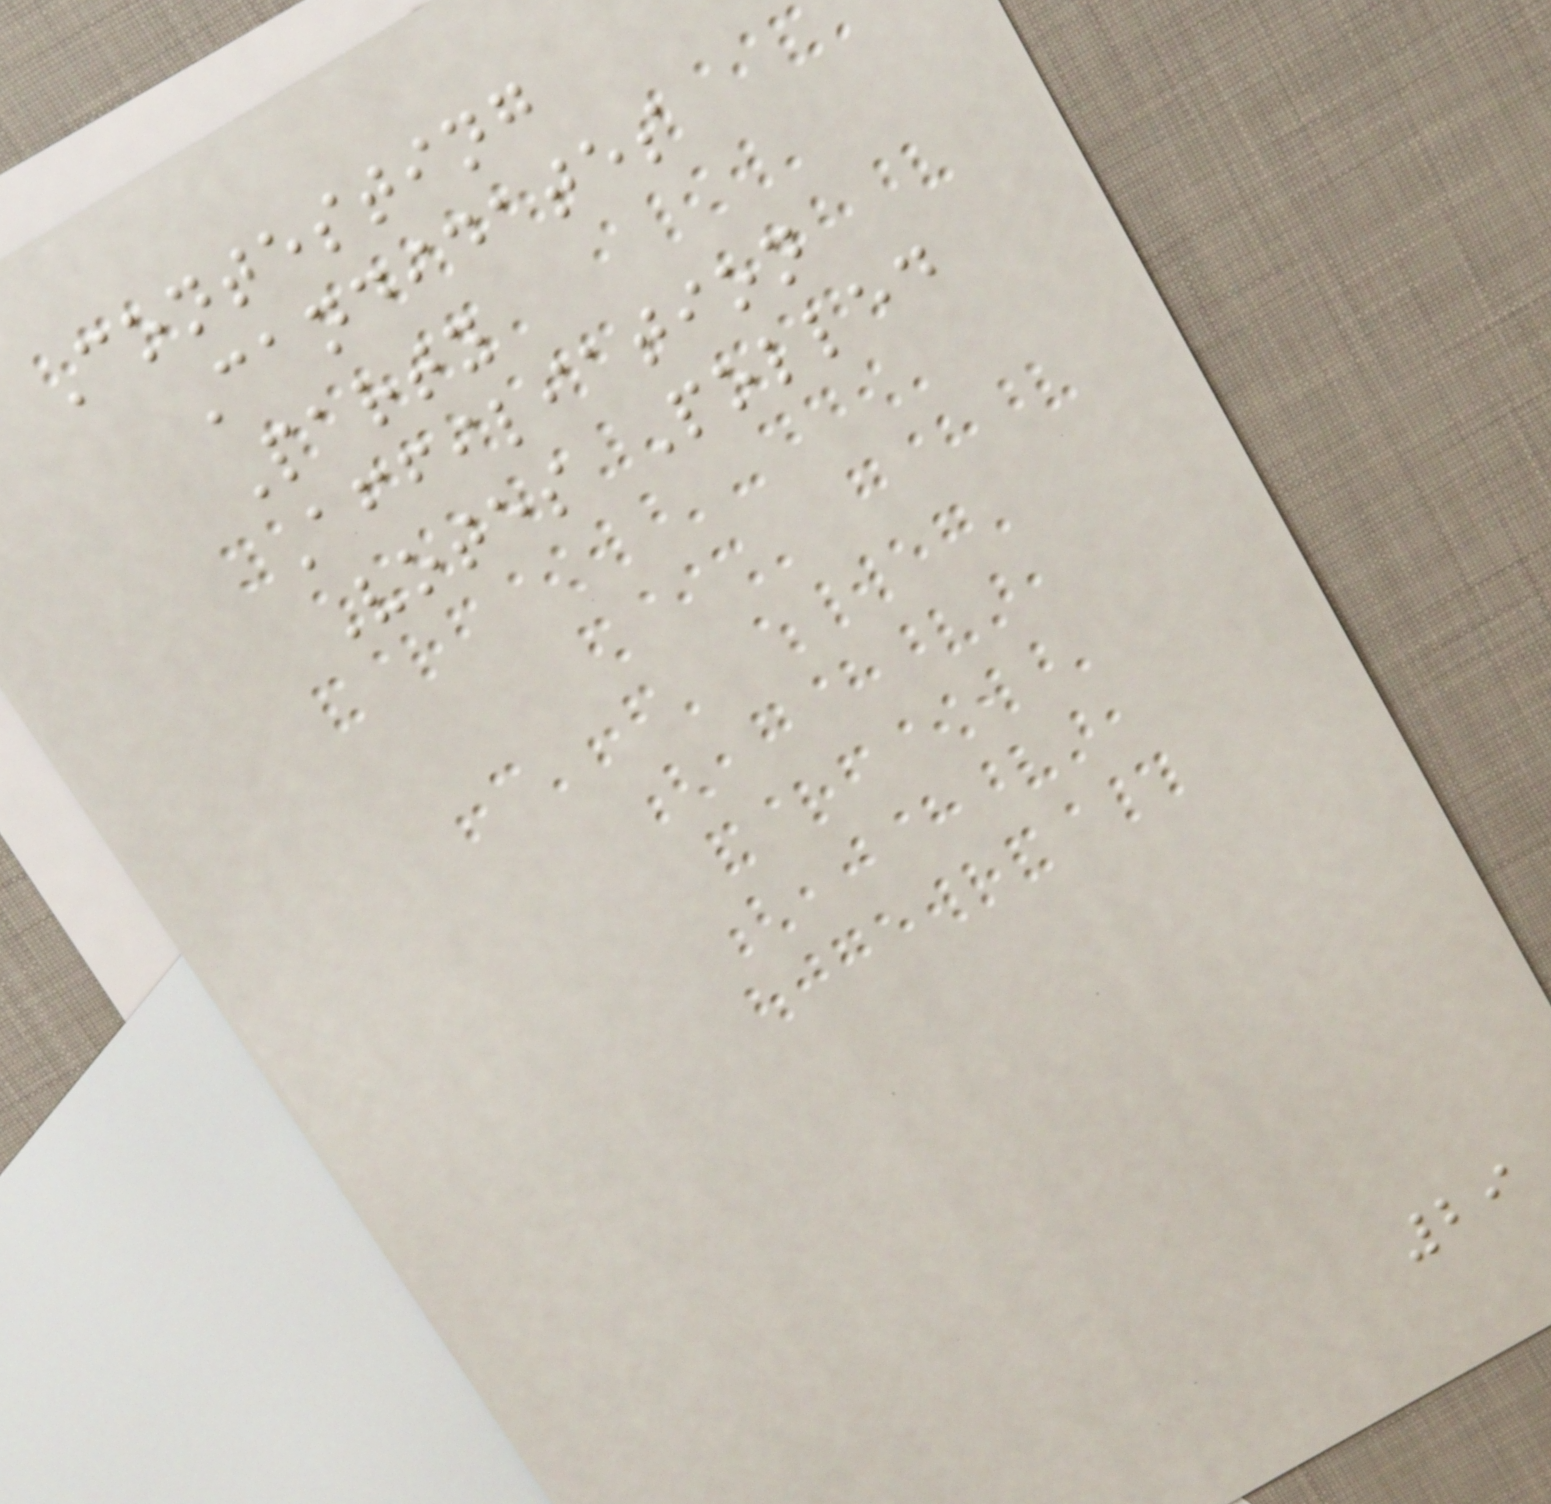Contesting
Candidates
Party
Affiliation
Votes Polled
29
